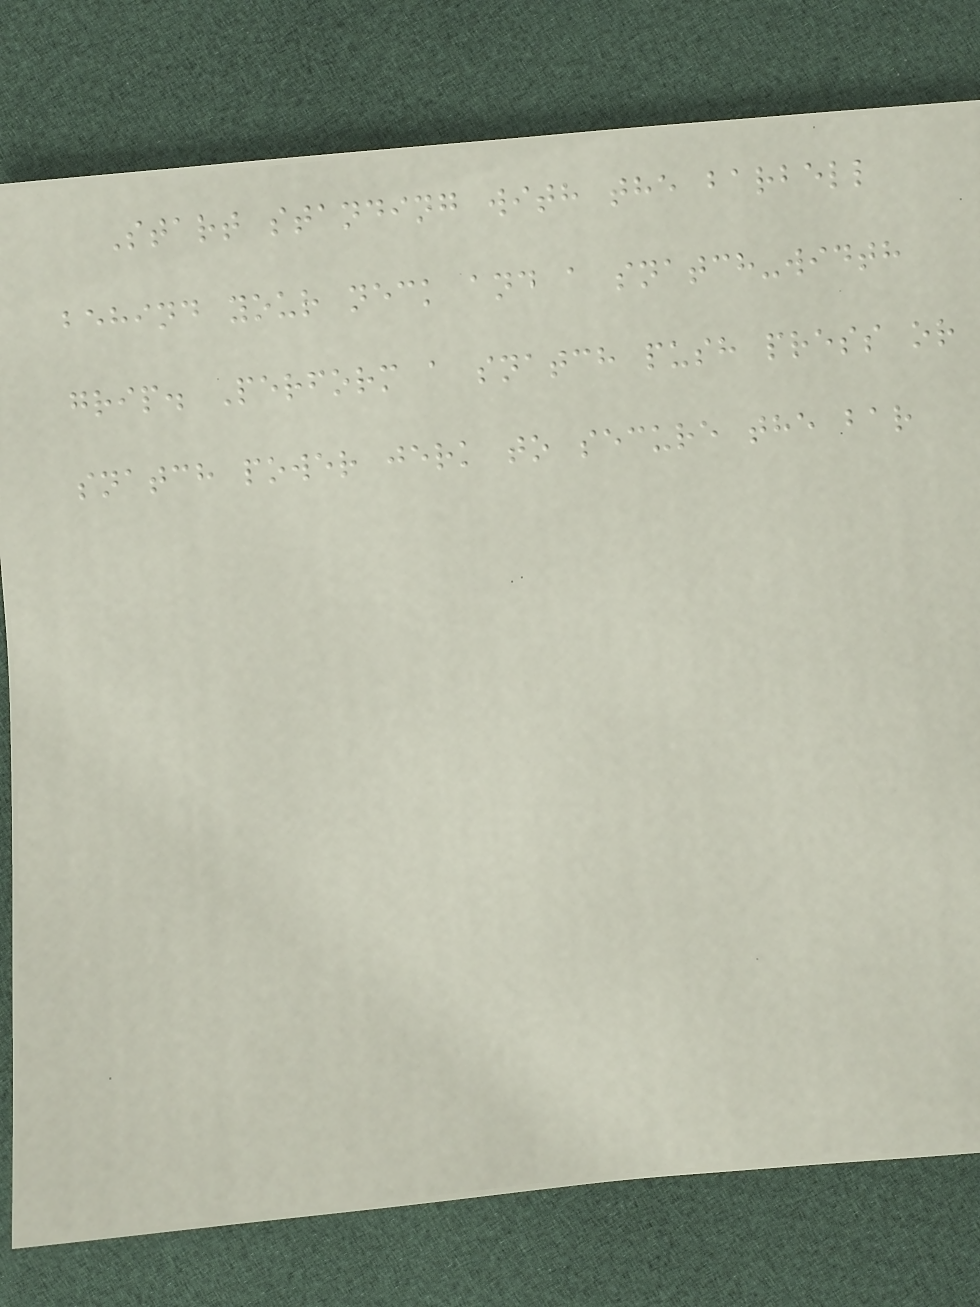Start standing with the barbell
behind your neck and a snatch-width
grip. Perform a snatch push press or
snatch power jerk to secure the bar
